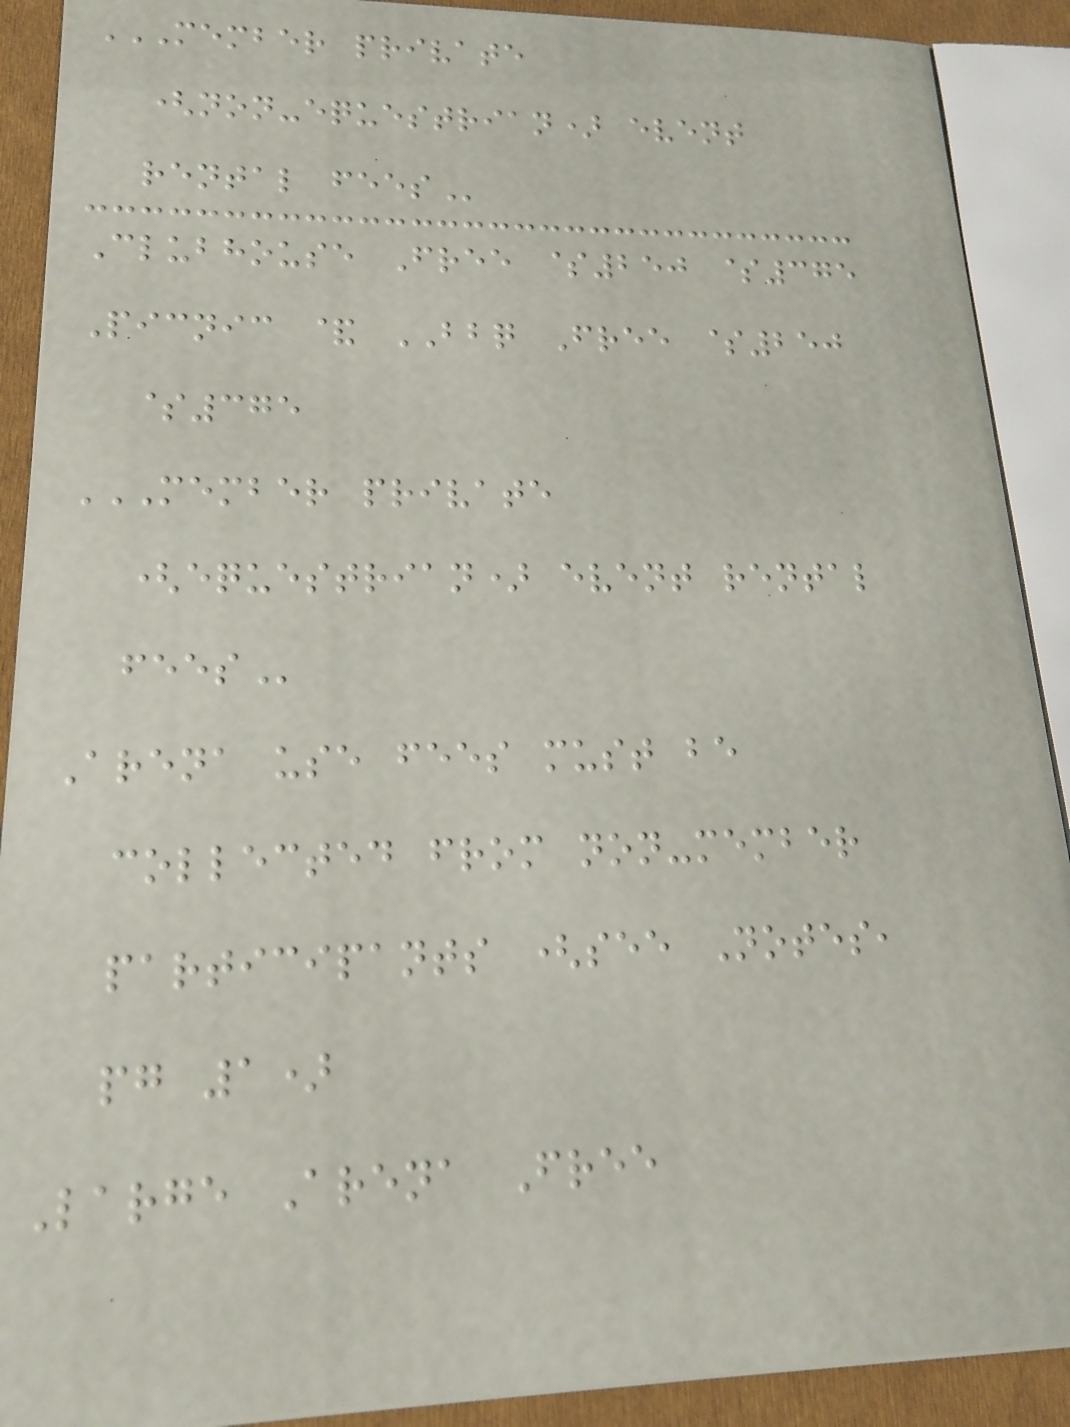MEMBER PRIVATE
(NON-EQUESTRIAN) EVENT
RENTAL FEES
Clubhouse Free $250 $375
Picnic & BBQ Free $250
$375
MEMBER PRIVATE
(EQUESTRIAN) EVENT RENTAL
FEES
Arena use fees must be
collected from non-member
participants (see Notes,
pg 1)
Large Arena Free
